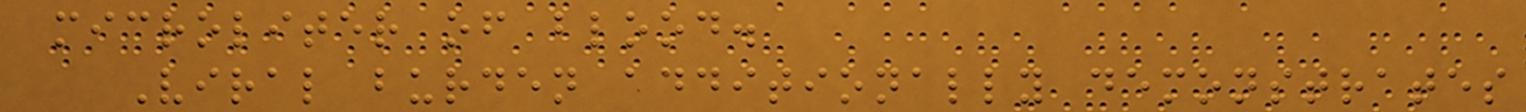microliter of blood.
Viral burden additionally demonstrates
